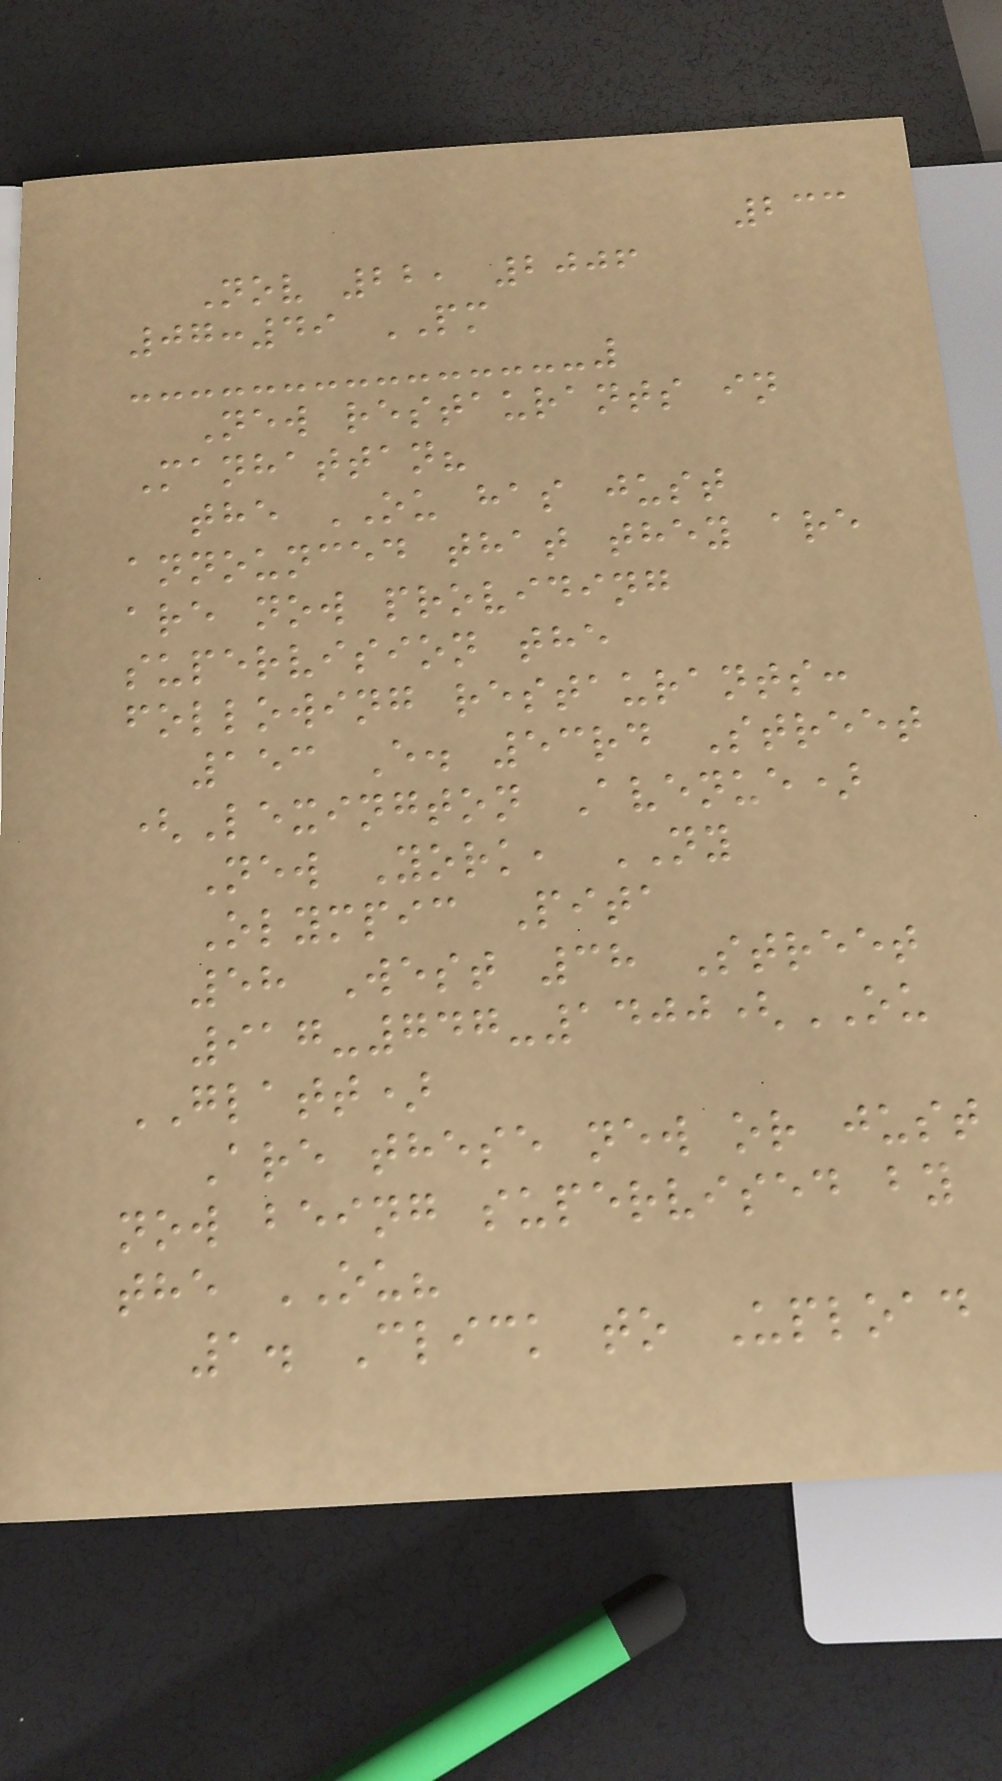233
Nov 22, 2006
07:49 PM
New restaurants in
Manhattan?
the OU has just
announced that they are
are now providing
supervision the
following restaurants:
153 E. 53rd Street
(Lexington Avenue)
New York, NY
Olympic Pita
58 West 38 Street
917-747-1400(OU
GLATT)
Are these new or just
now being supervised by
the OU?
1. Click to Upload
